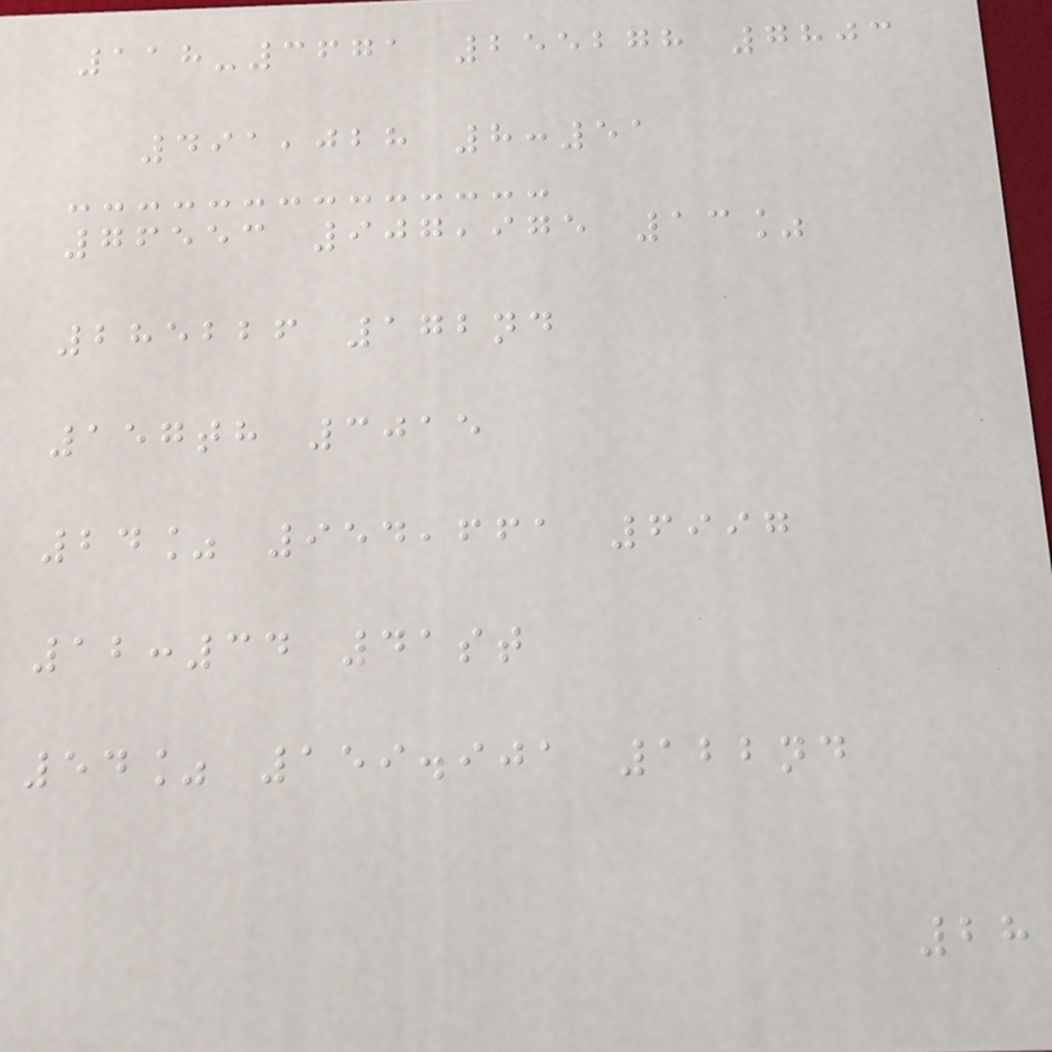118-3671 255278 7803
491,028 8:51
76553 907,975 13%
285226 172nd
157th 3015
24% 954,661 6997
12:34 41st
54% 159.901 122nd
28
